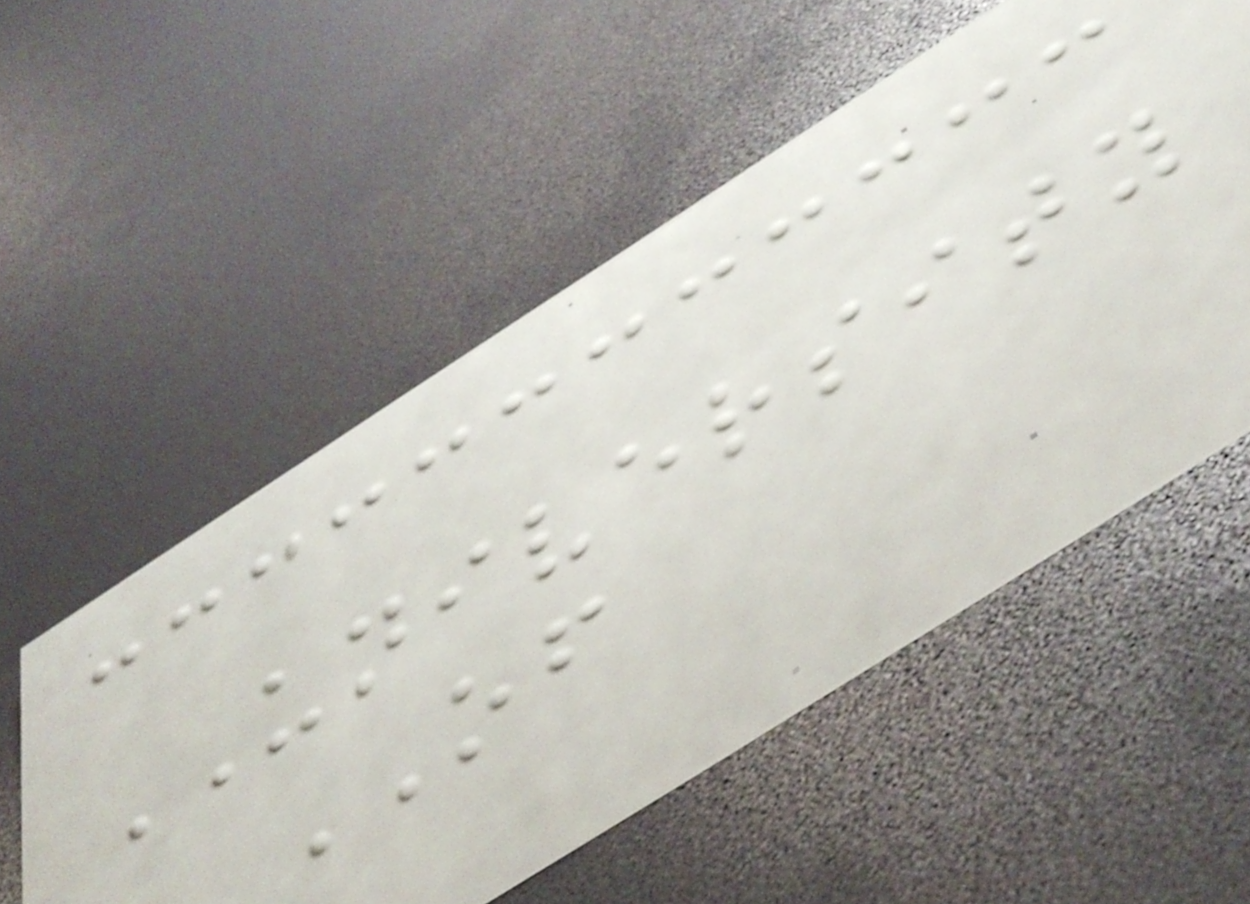UNIVERSITY
OF
